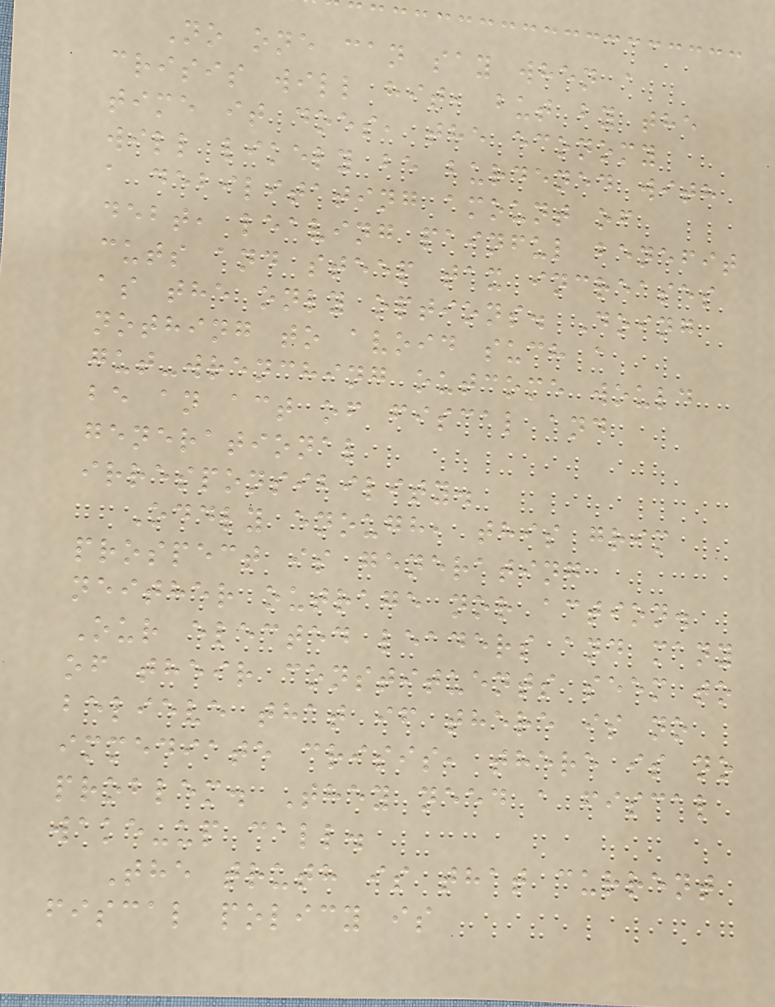No one can say when a
crisis will hit, but by the
time it does, the economy
will likely be burdened with
a debilitating amount of
debt, leaving painful benefit
cuts and steep tax increases
as the only options. Doing
nothing to avoid such a
gut-wrenching outcome would
be an act of fiscal and
generational
irresponsibility.
Oddly enough, this grim
prospect is generating
neither outrage nor action.
Our elected leaders and many
of their constituents seem to
believe that if there is no
immediate crisis, there is no
problem. They need a fiscal
wake-up call.
The truth is that current
fiscal policy is
